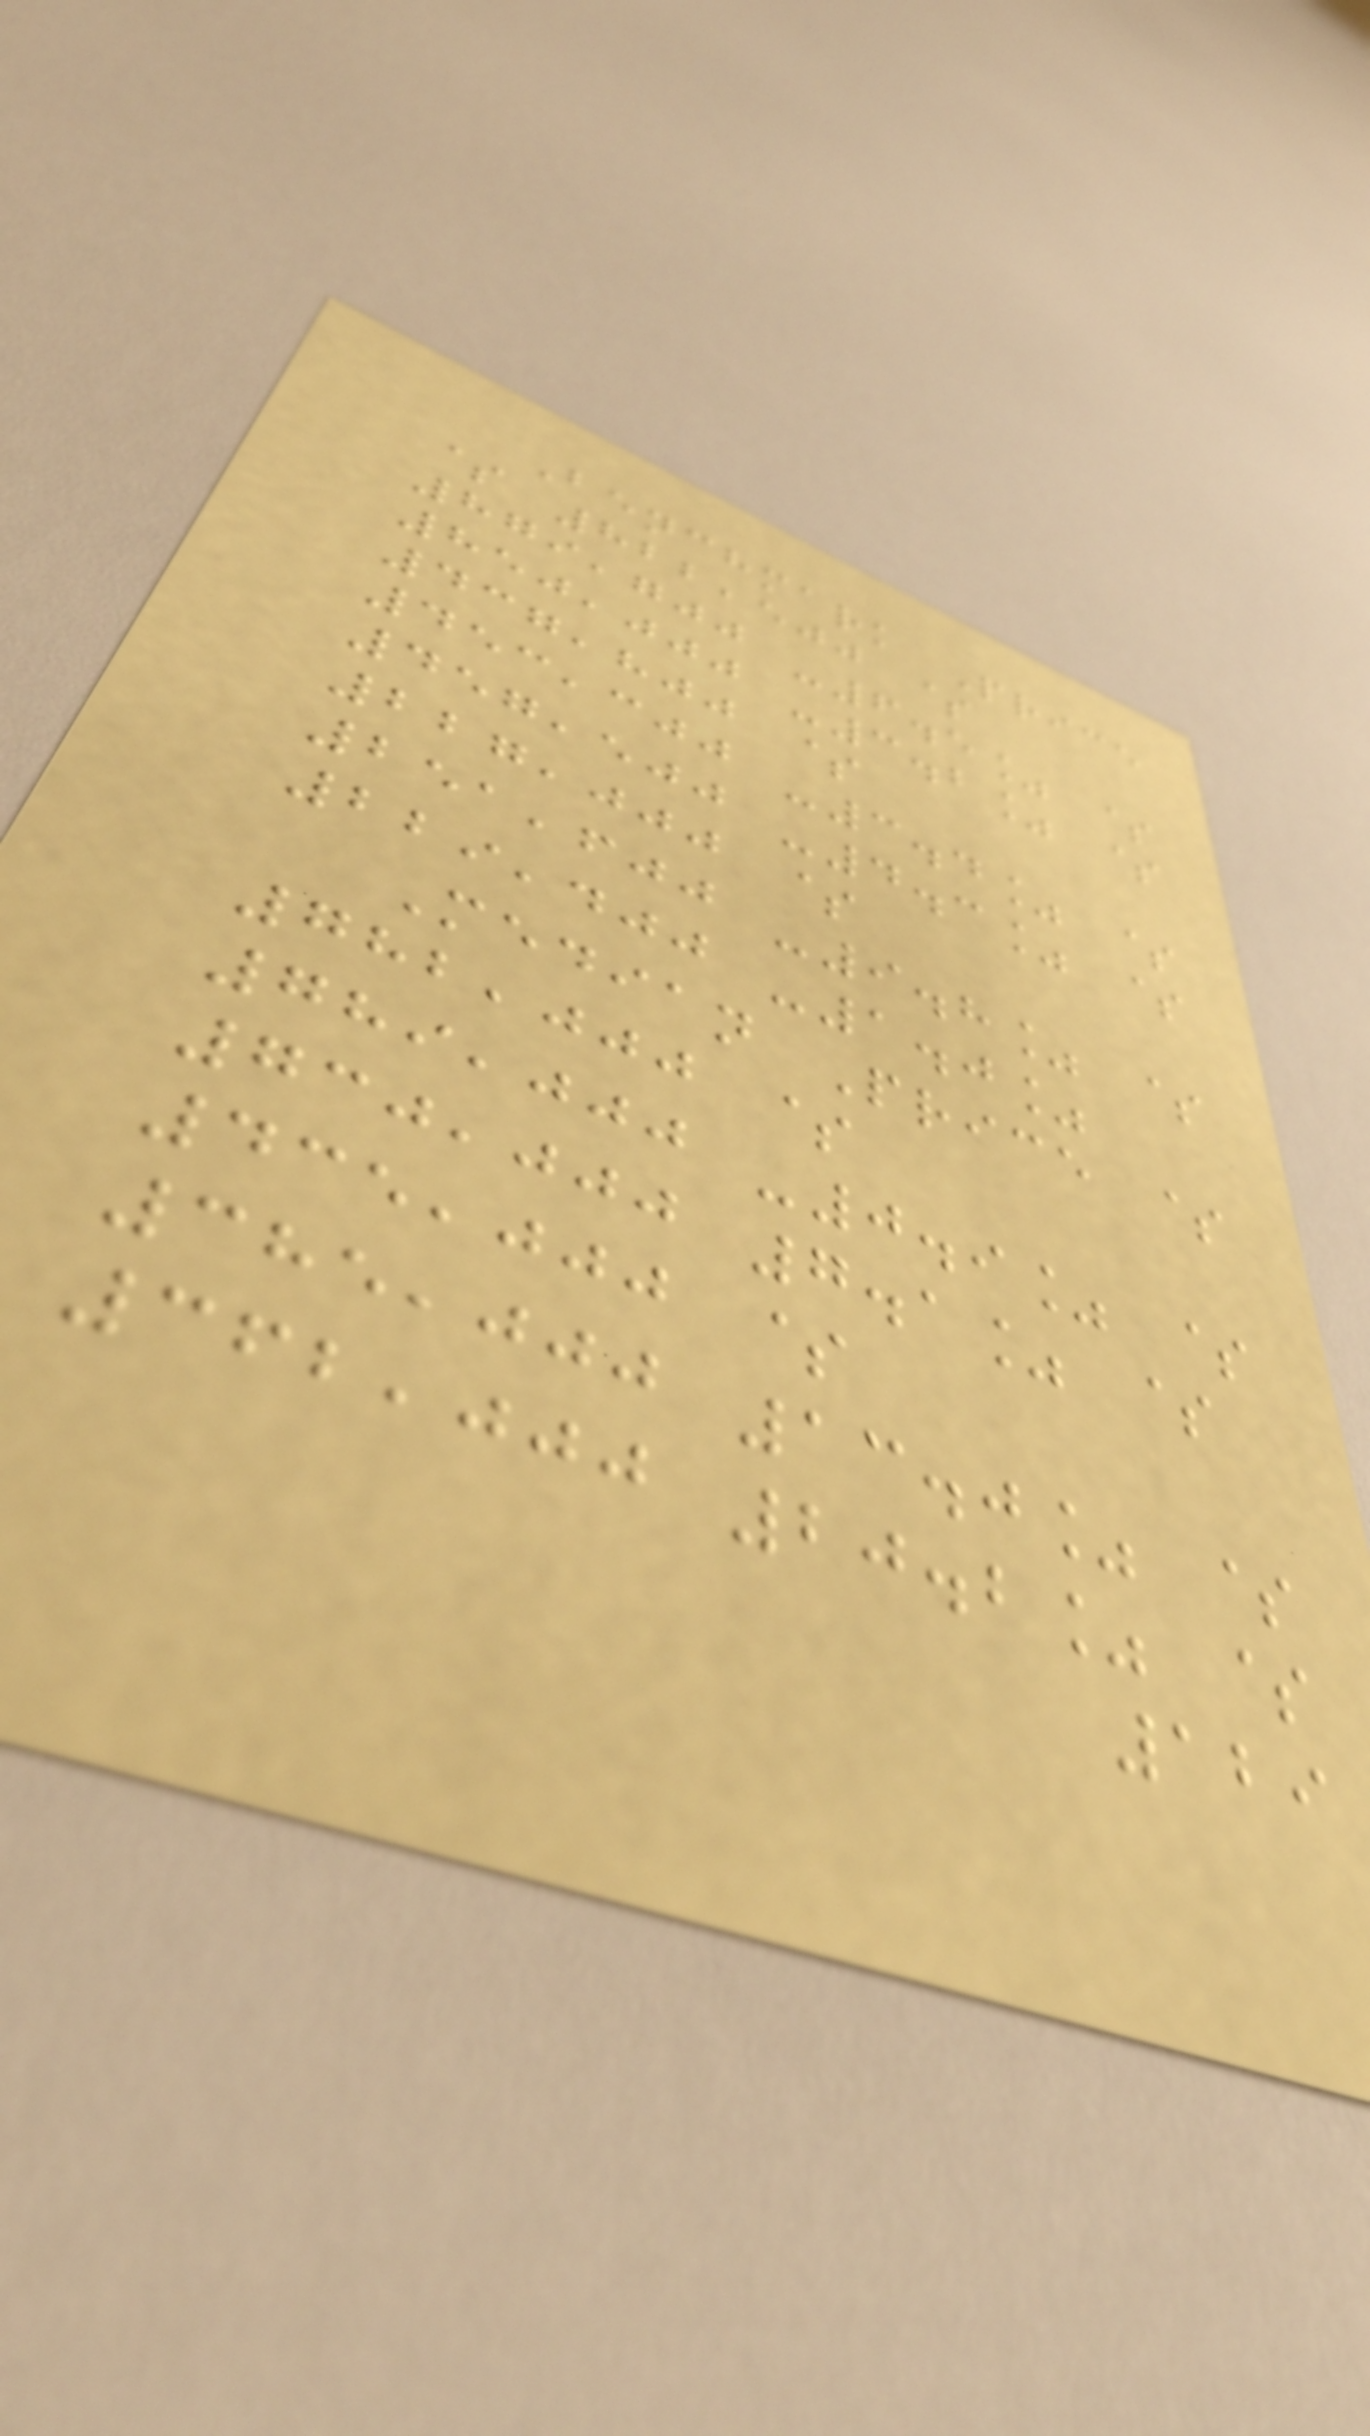Benchmark Price
$ 822,500 $
879,700 -6.5% $
850,000 -3.2% $
437,800 $
453,300 -3.4% $
457,500 -4.3% $
227,000 $
251,600 -9.8% $
229,400 -1.0%
Median Price $
782,000 $
789,000 -0.9% $
730,000 7.1% $
435,000 $
385,000 13.0% $
362,000 20.2% $
129
